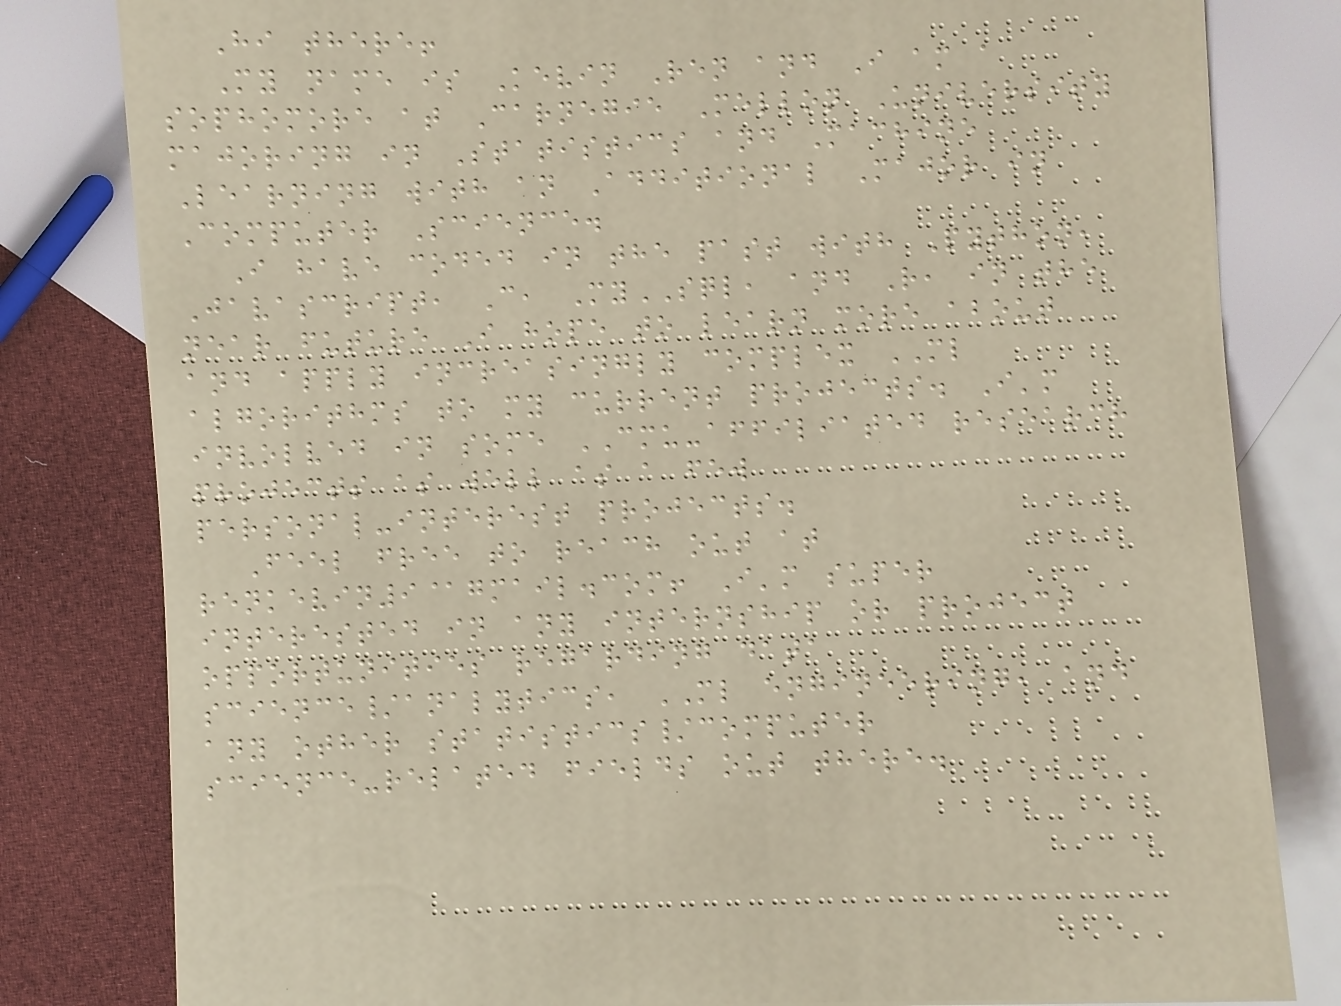Hi there!
My name is Kevin Ren and I am a
sophomore at Carnegie Mellon University
majoring in Statistics and Machine
Learning with an Additional Major in
Computer Science.
I have coded in the past with Python,
Javascript, C, MySQL, and R, in the
near future I hope to learn more about
and apply increasingly complex ML
algorithms to my current projects. I'm
involved in some CMU-affiliated research
projects as well as a few
personal-interest projects.
Feel free to reach out at
renkevin9@gmail.com! I'm super
interested in any internship or project
opportunities regarding data
science/analytics, ML engineering, and
any other statistics/computer
science-related fields out there.
